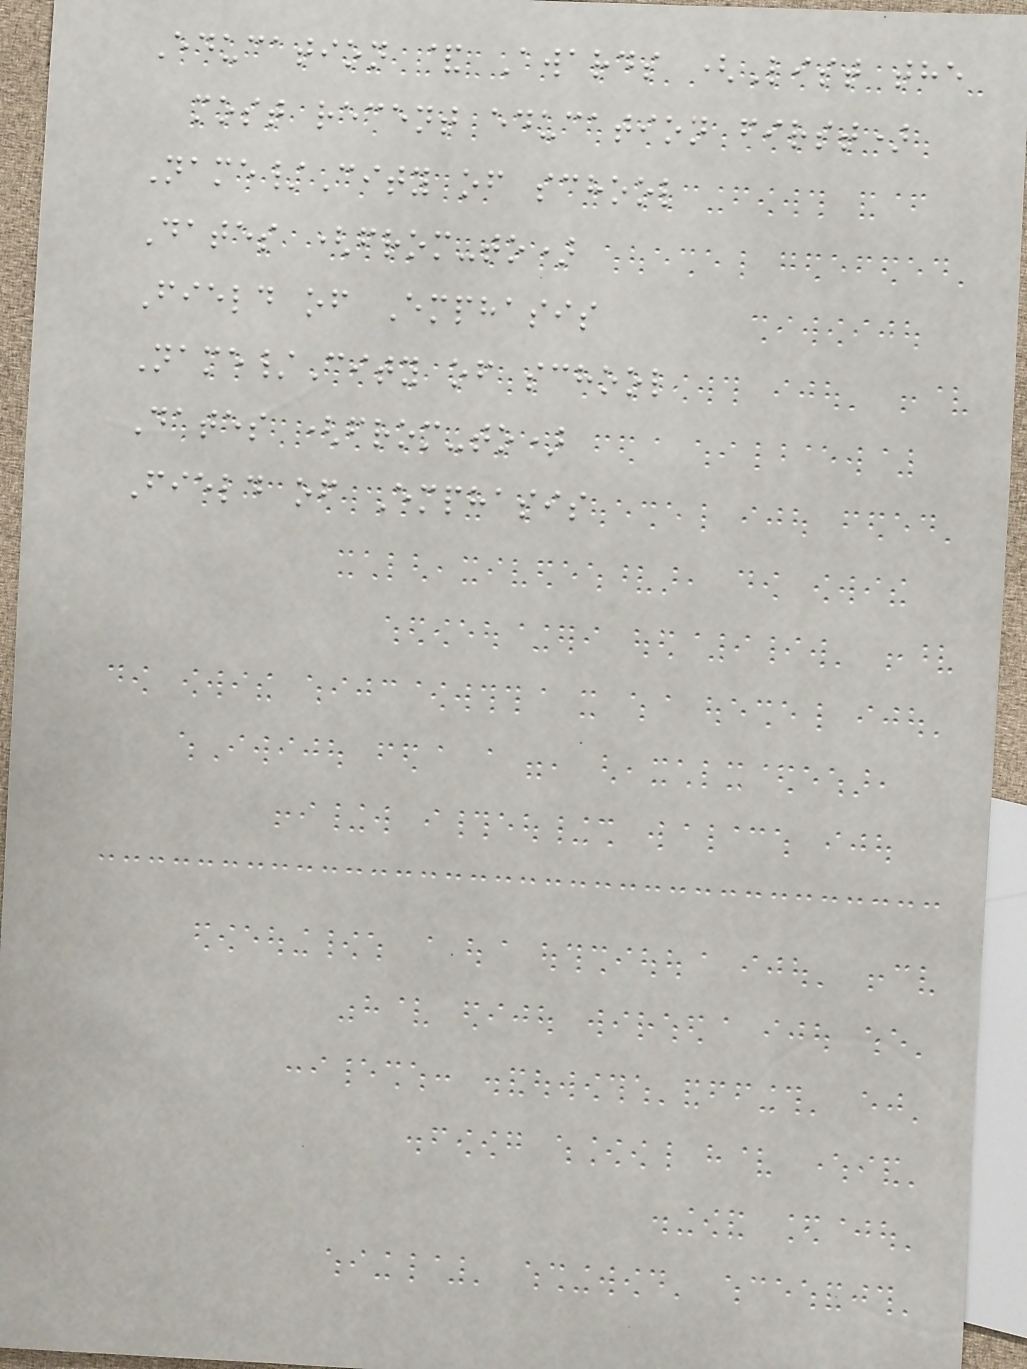Education & Awards (List the
most recent education first)
Name/City of school
Dates (from-to)
Field of Emphasis
Name/City of school
Dates (from-to)
Field of Emphasis
